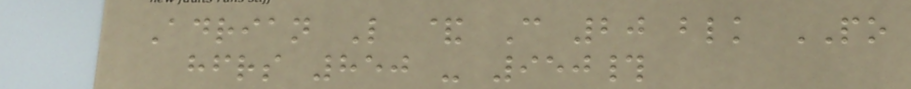Adrian L & C 20 blk PO
hfrs 850 - 950#
